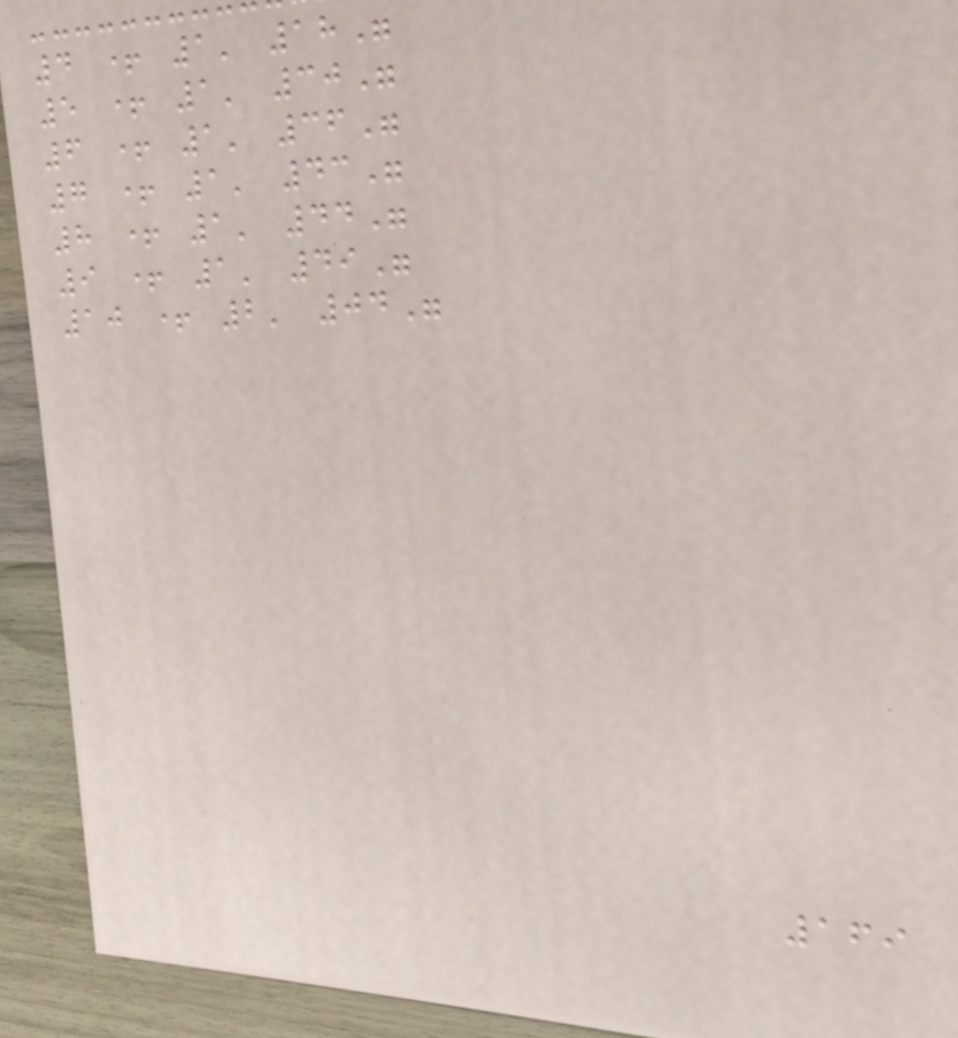4 + 1' 18"
5 + 1' 30"
6 + 1' 36"
7 + 1' 43"
8 + 1' 44"
9 + 1' 49"
10 + 2' 04"
169
